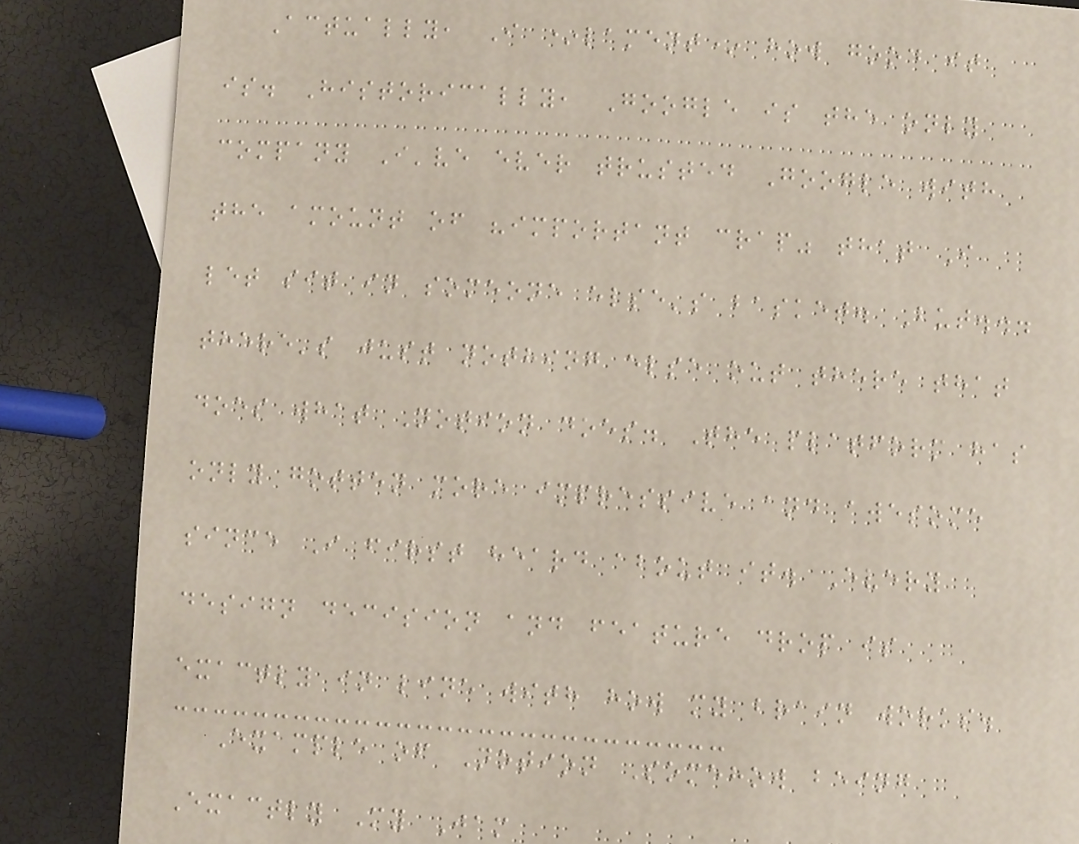Actually, I *lament* how good it
is. Historically, Google is the only
company I've ever trusted Google with
the amount of "important crap" that I
let sit in someone else's basket. But...
there's just nothing else out there that
does what Notion does. The platform has
only gotten more impressive and awesome
since I first heard about it. Every
design decision and feature drop is
exactly in line with how my brain works.
Example of Notion Somehow being
Exactly My Jam
